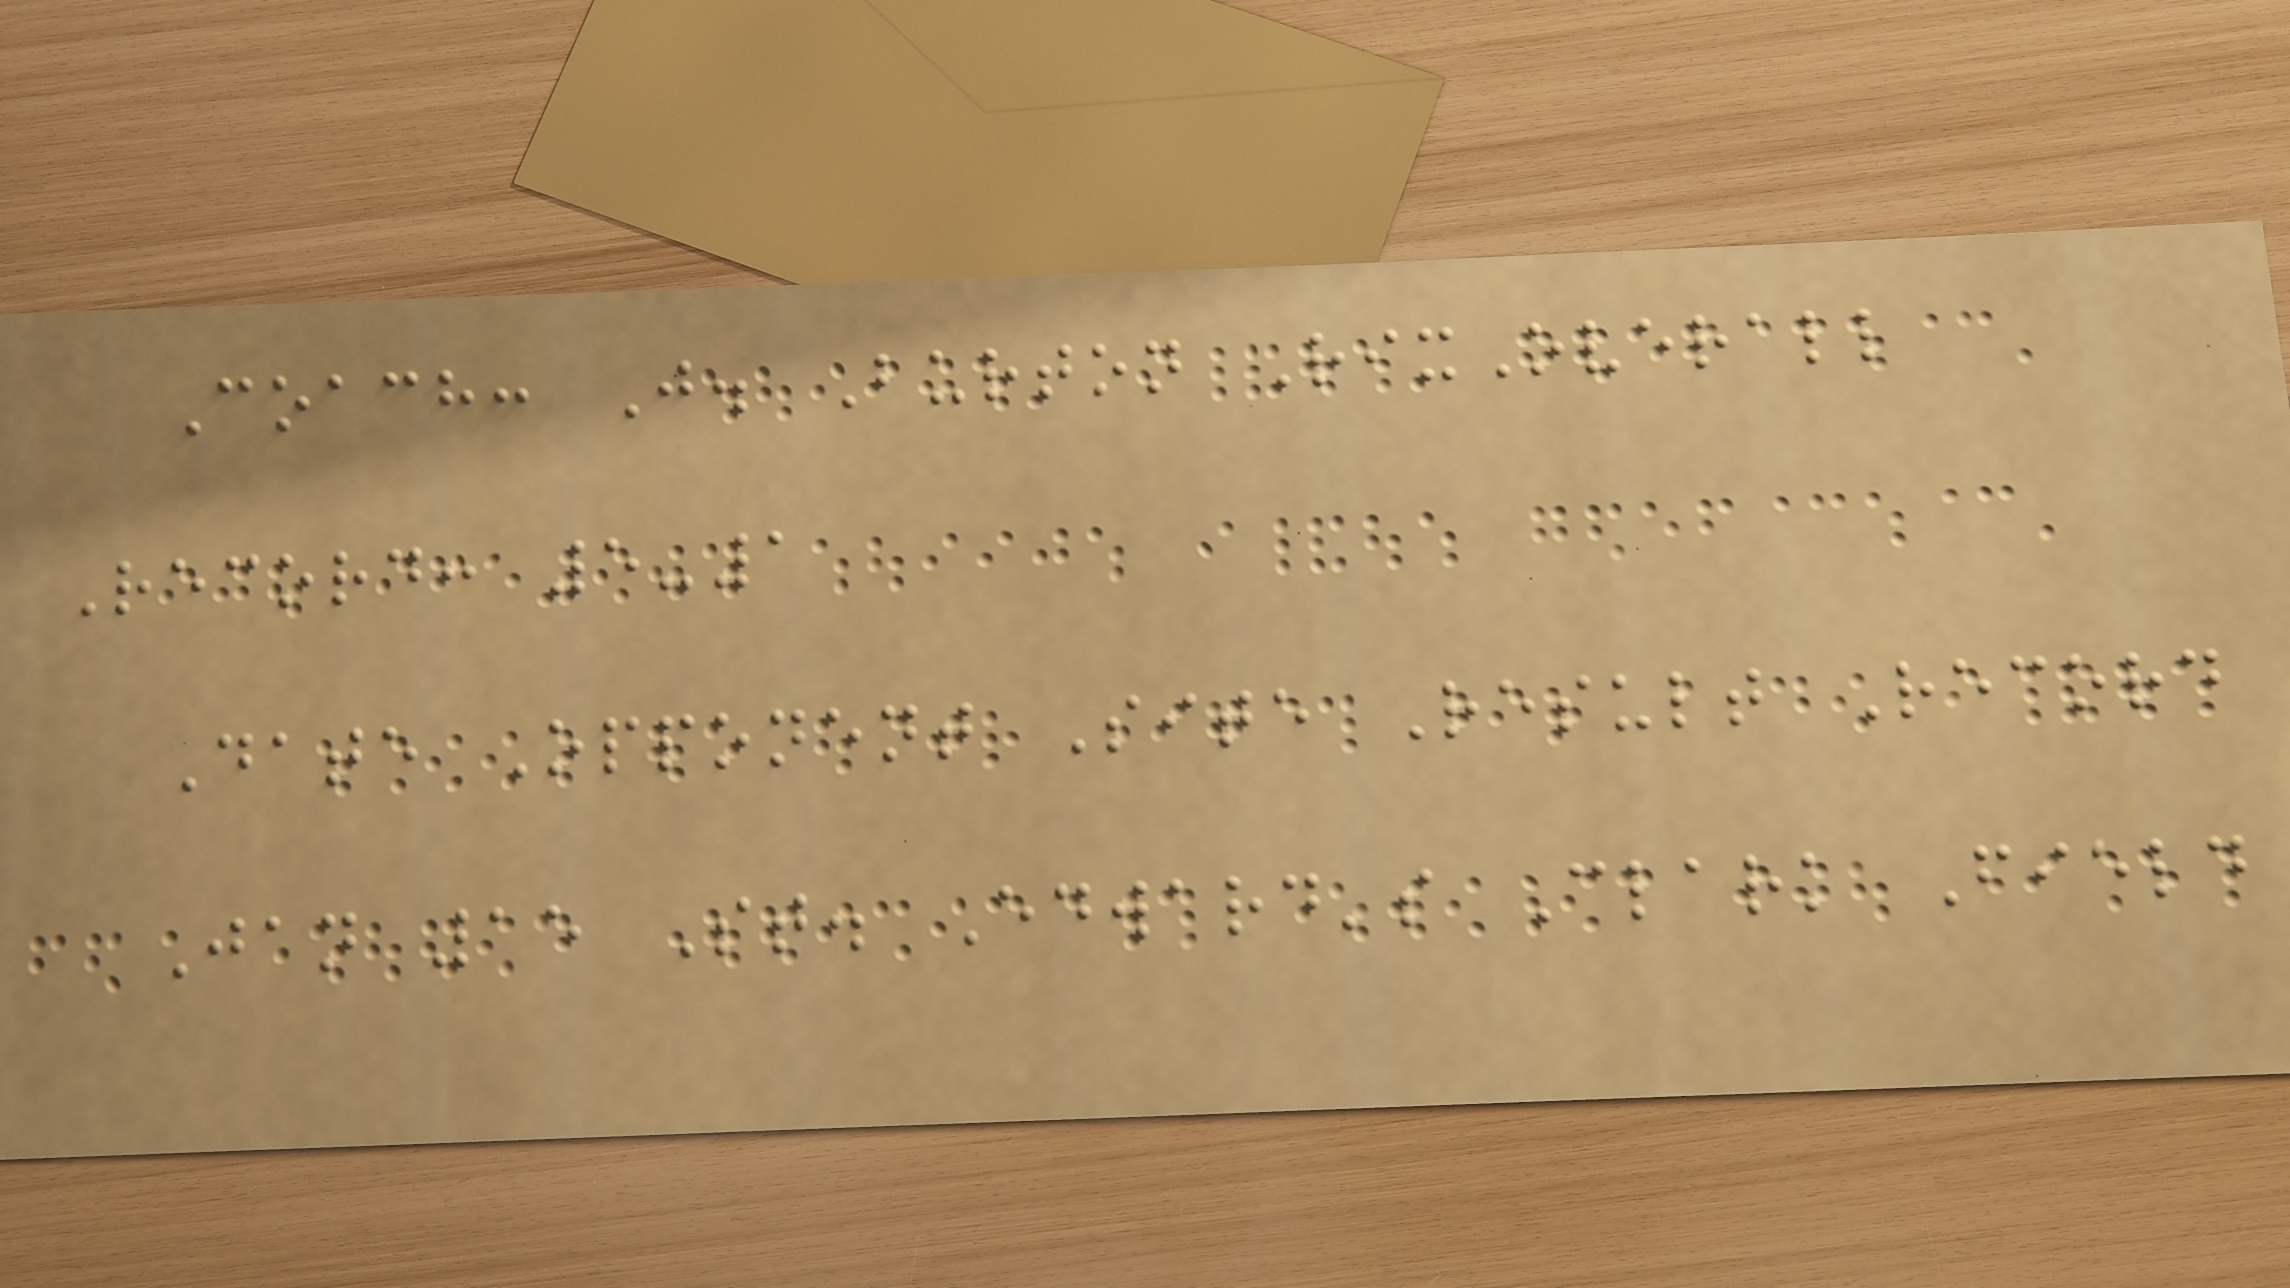Coach: J. Burton RixOverall
Record: 5-1
Date Opponent Site Result Record
Jan 15 St. Edward's Clark Field
